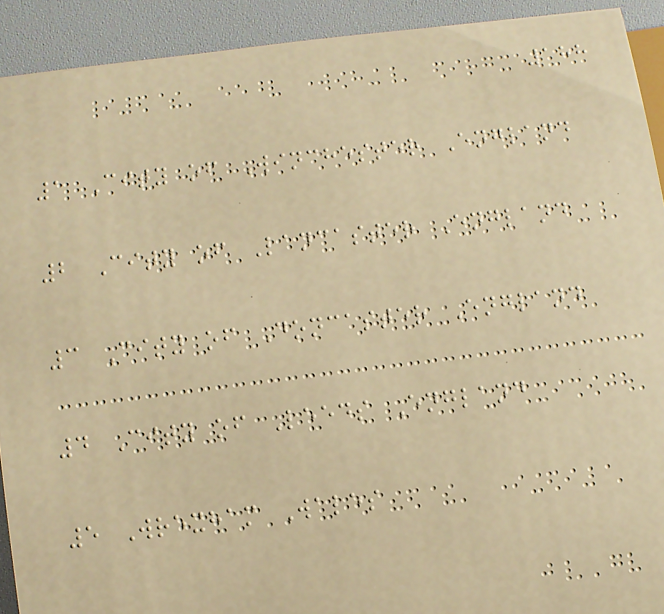188
1 City of Winchester England
2 City of Lancaster England
3 City of Doncaster England
4 City of Leeds England
5 Wrexham Wales
